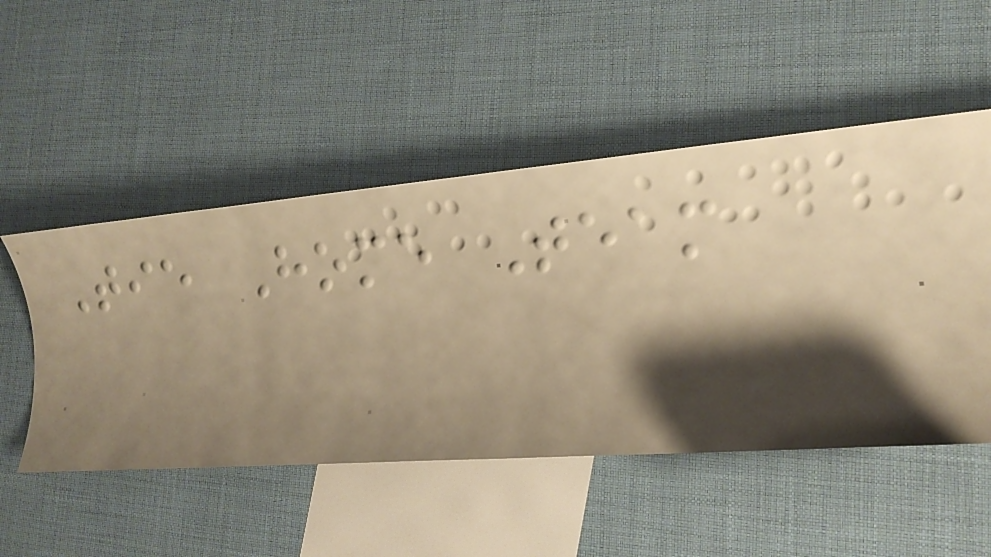Tie Home Team
